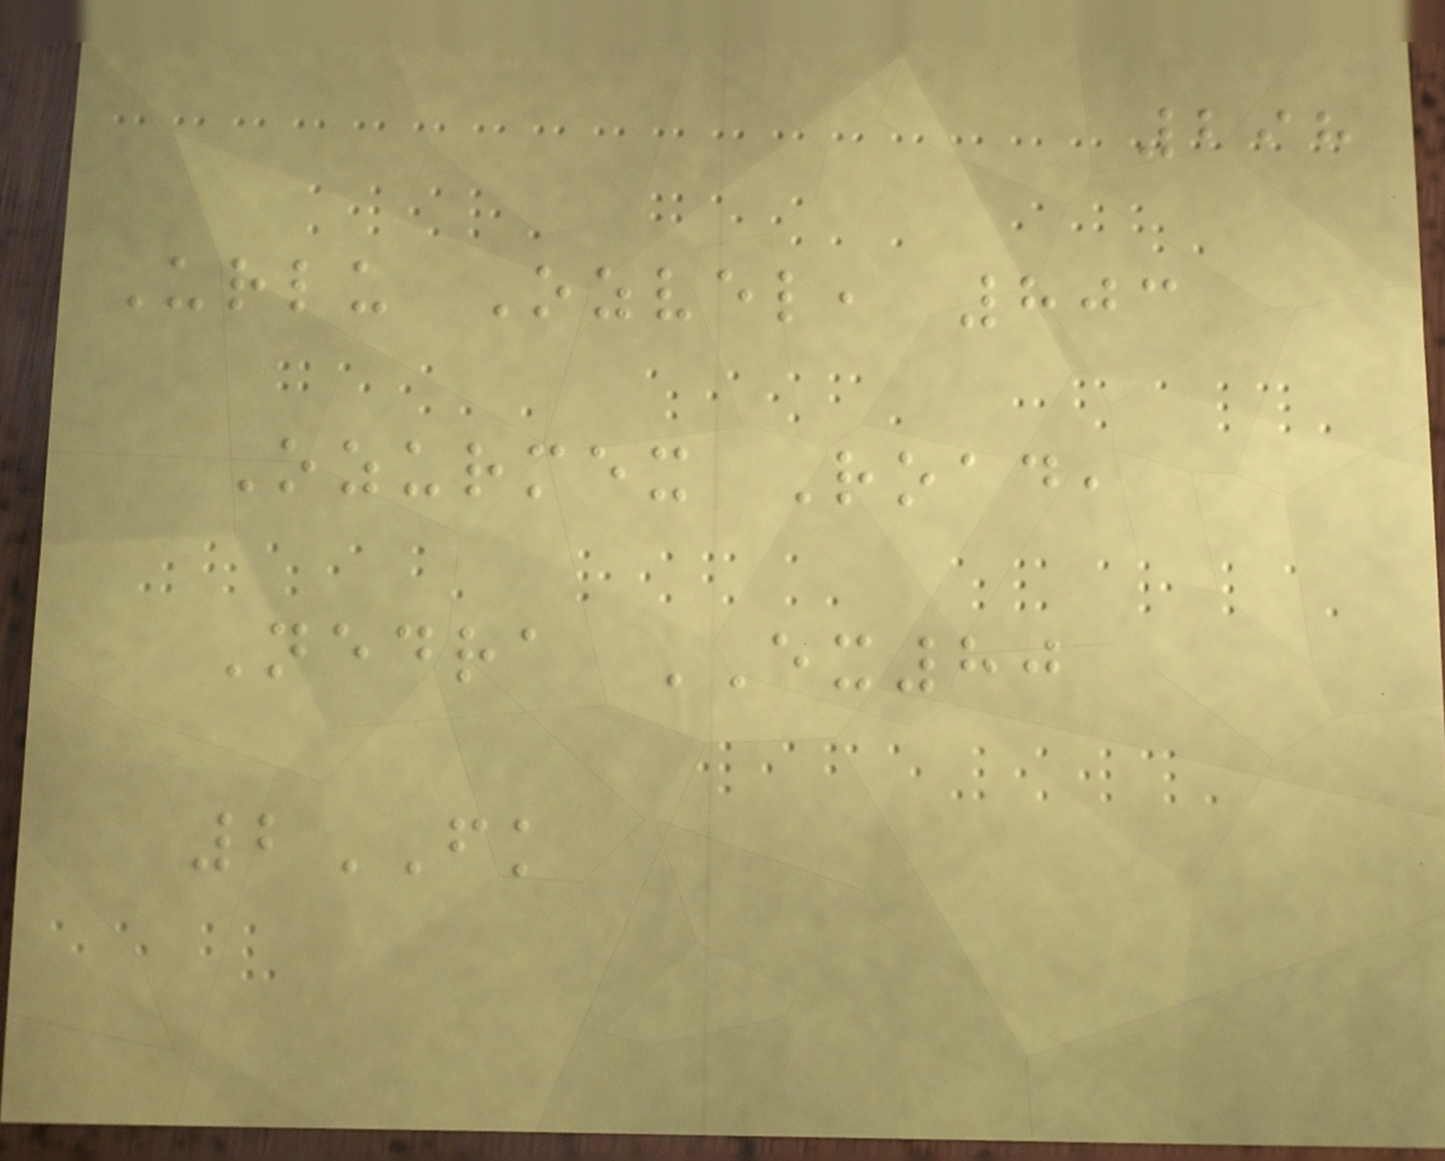298
Urlu Ozvel, 803
Ozurmex Road,
Nedra EX80
2FK
